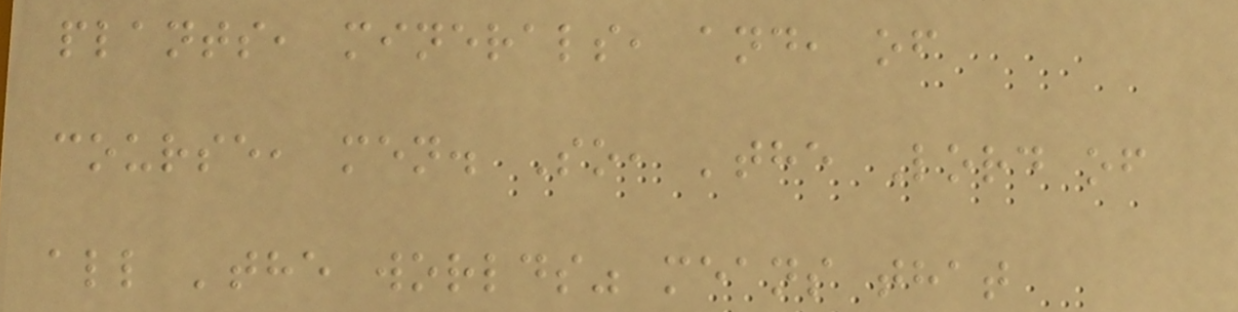plants, minerals, and, of
course, men. So, 'the Lord of
all 'the worlds" means that
